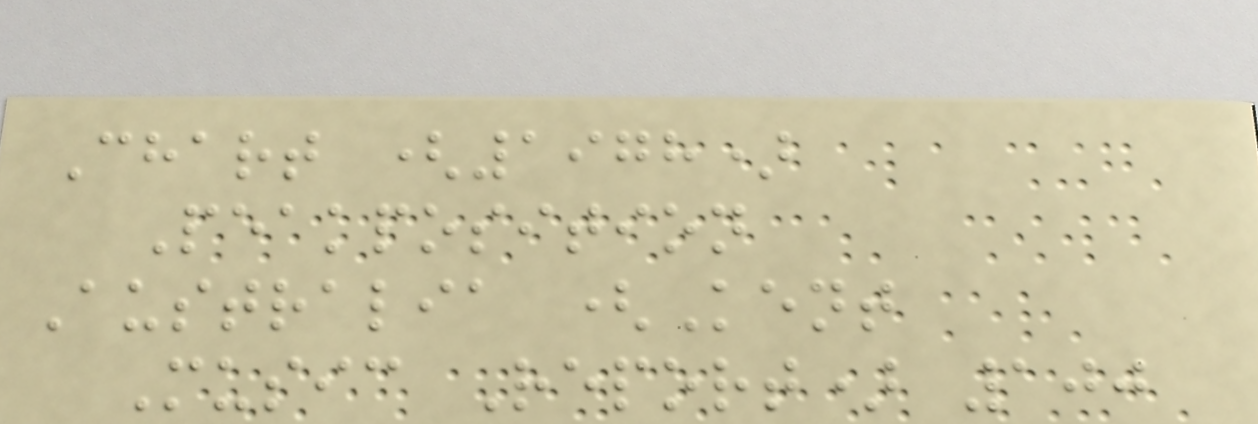Chart (1978)
Peakposition
Australia (Kent
Music Report) 100
